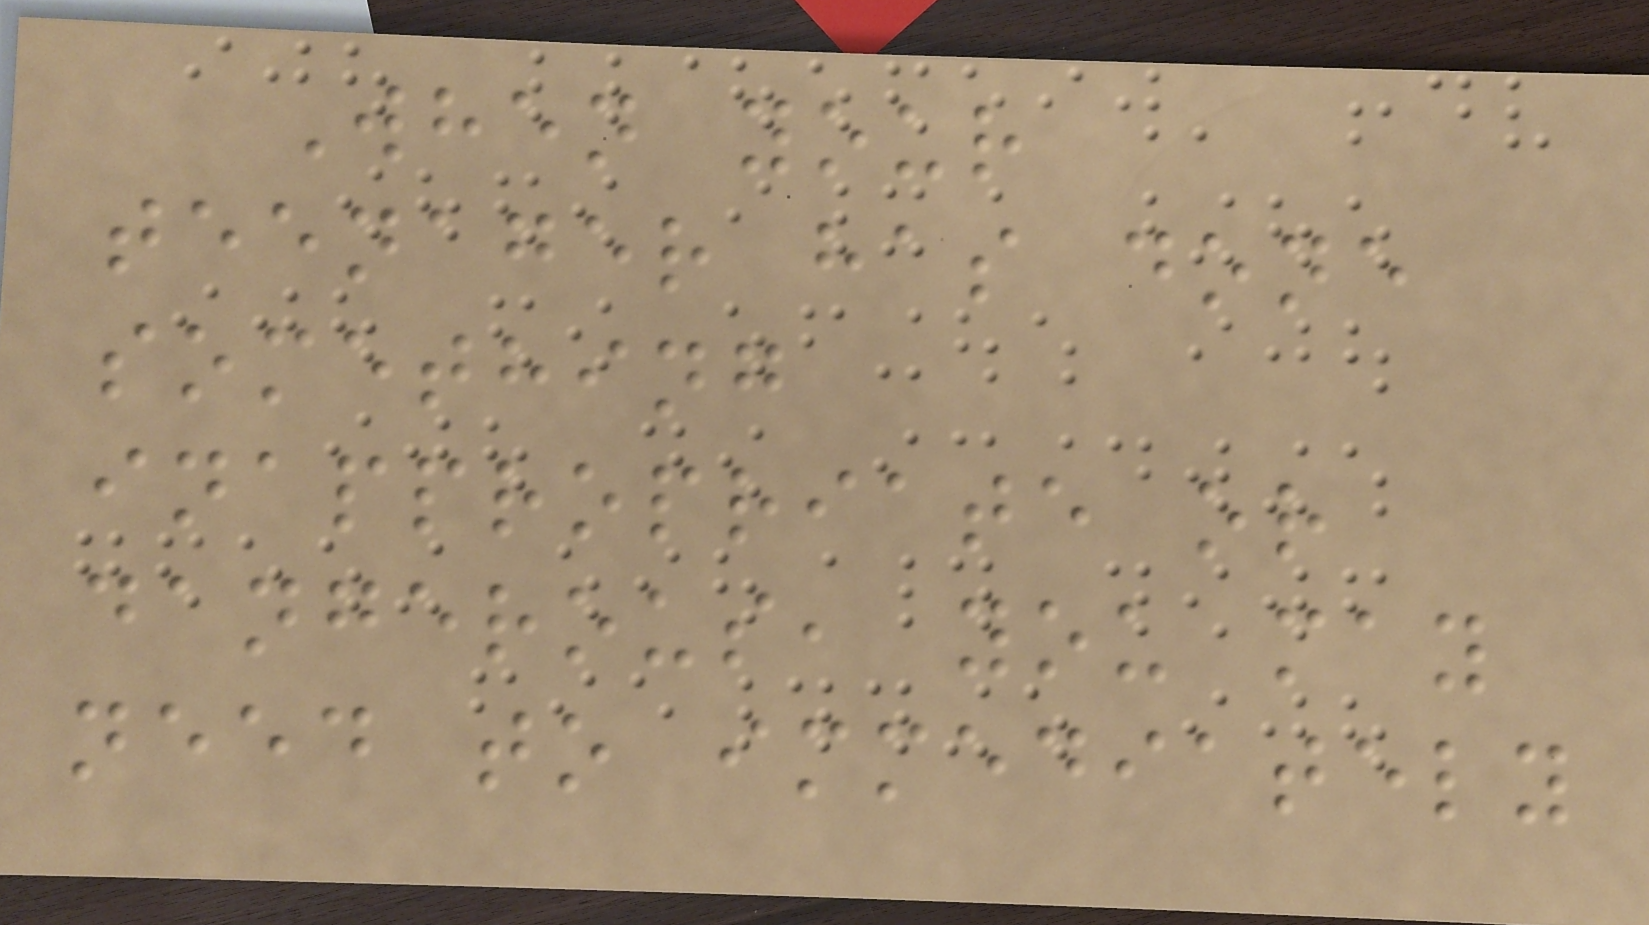When your
teenager has done
something
inappropriate or
dangerous, you may
need to immediately
